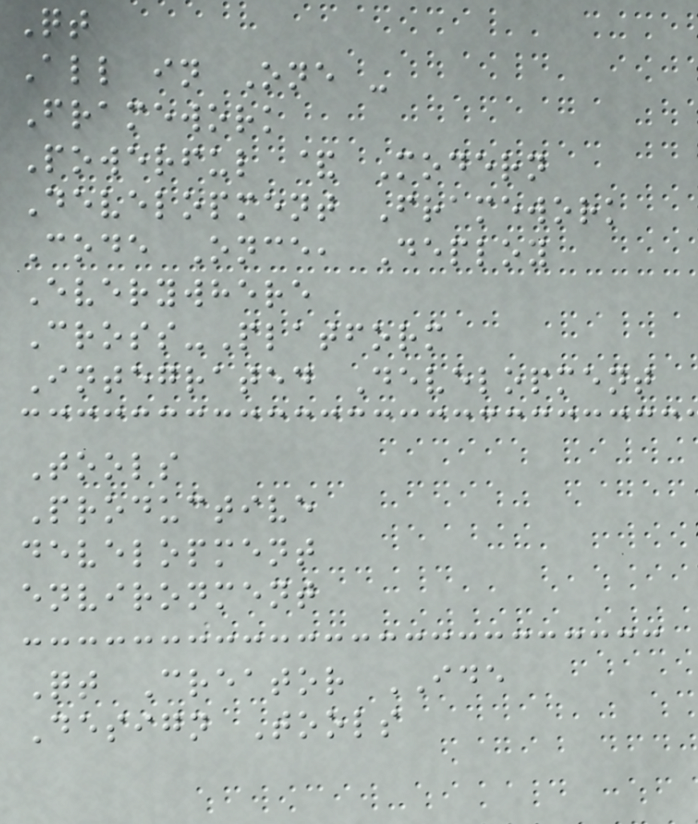Qt
All in One -
Framework
Powerful & Modern
Development Framework
Code Once, Deploy
Everywhere
Cross-Platform
Integrated Development
Tools
Productive
development
environment
Qt Creator IDE
Design Tools
